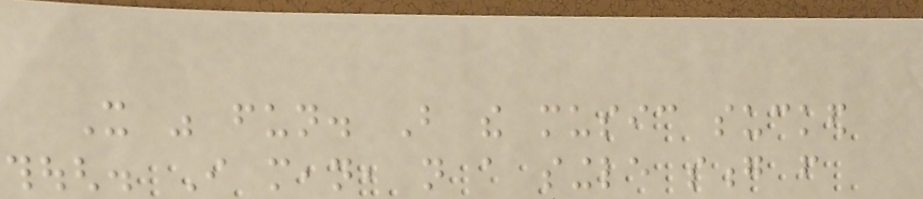It was fun. But the music sucked
though. I mean, not a single song from
